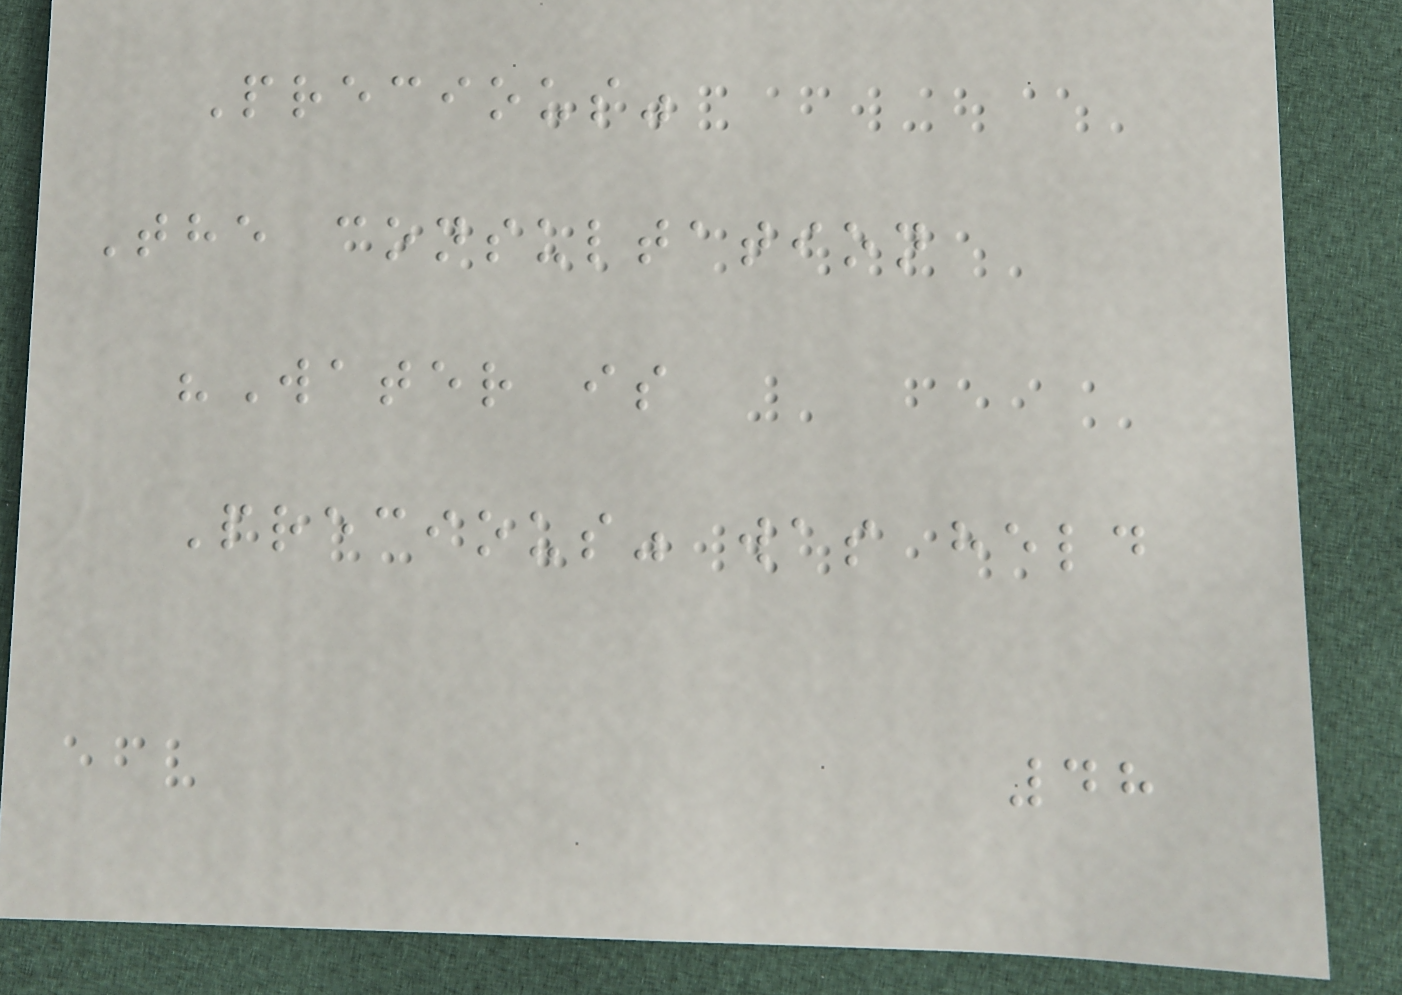Precious"
The consultation
"Water is
Precious" was held
48
